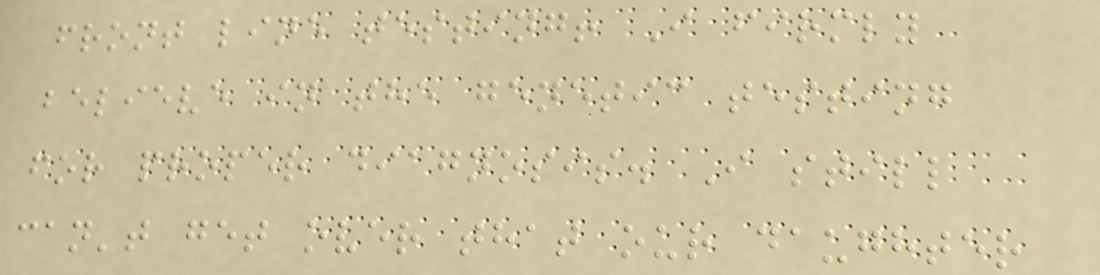front line testing! I firmly
believe in the genetic testing
for proper diagnosis. I still
can't get over that our daughter
